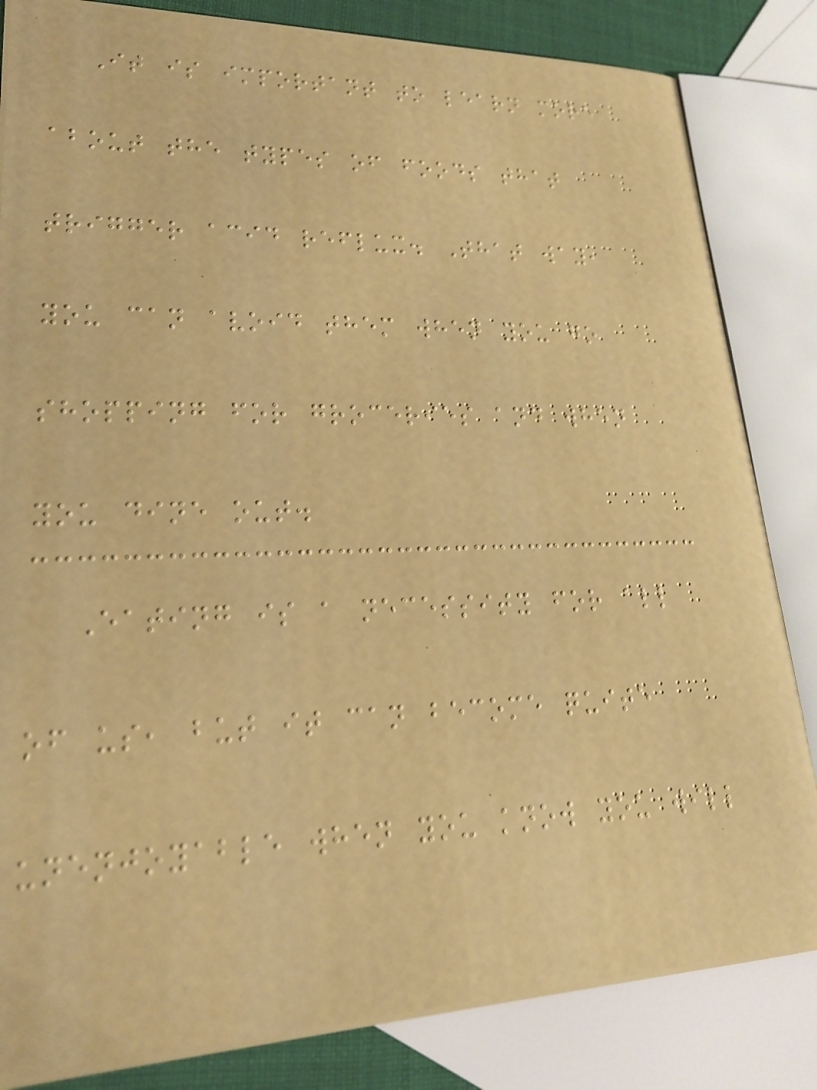It is important to learn more
about the types of foods that
trigger acid reflux. That way,
you can avoid them when you go
shopping for groceries and when
you dine out.
Eating is a necessity for all
of us, but it can become quite
unenjoyable when you know you will
